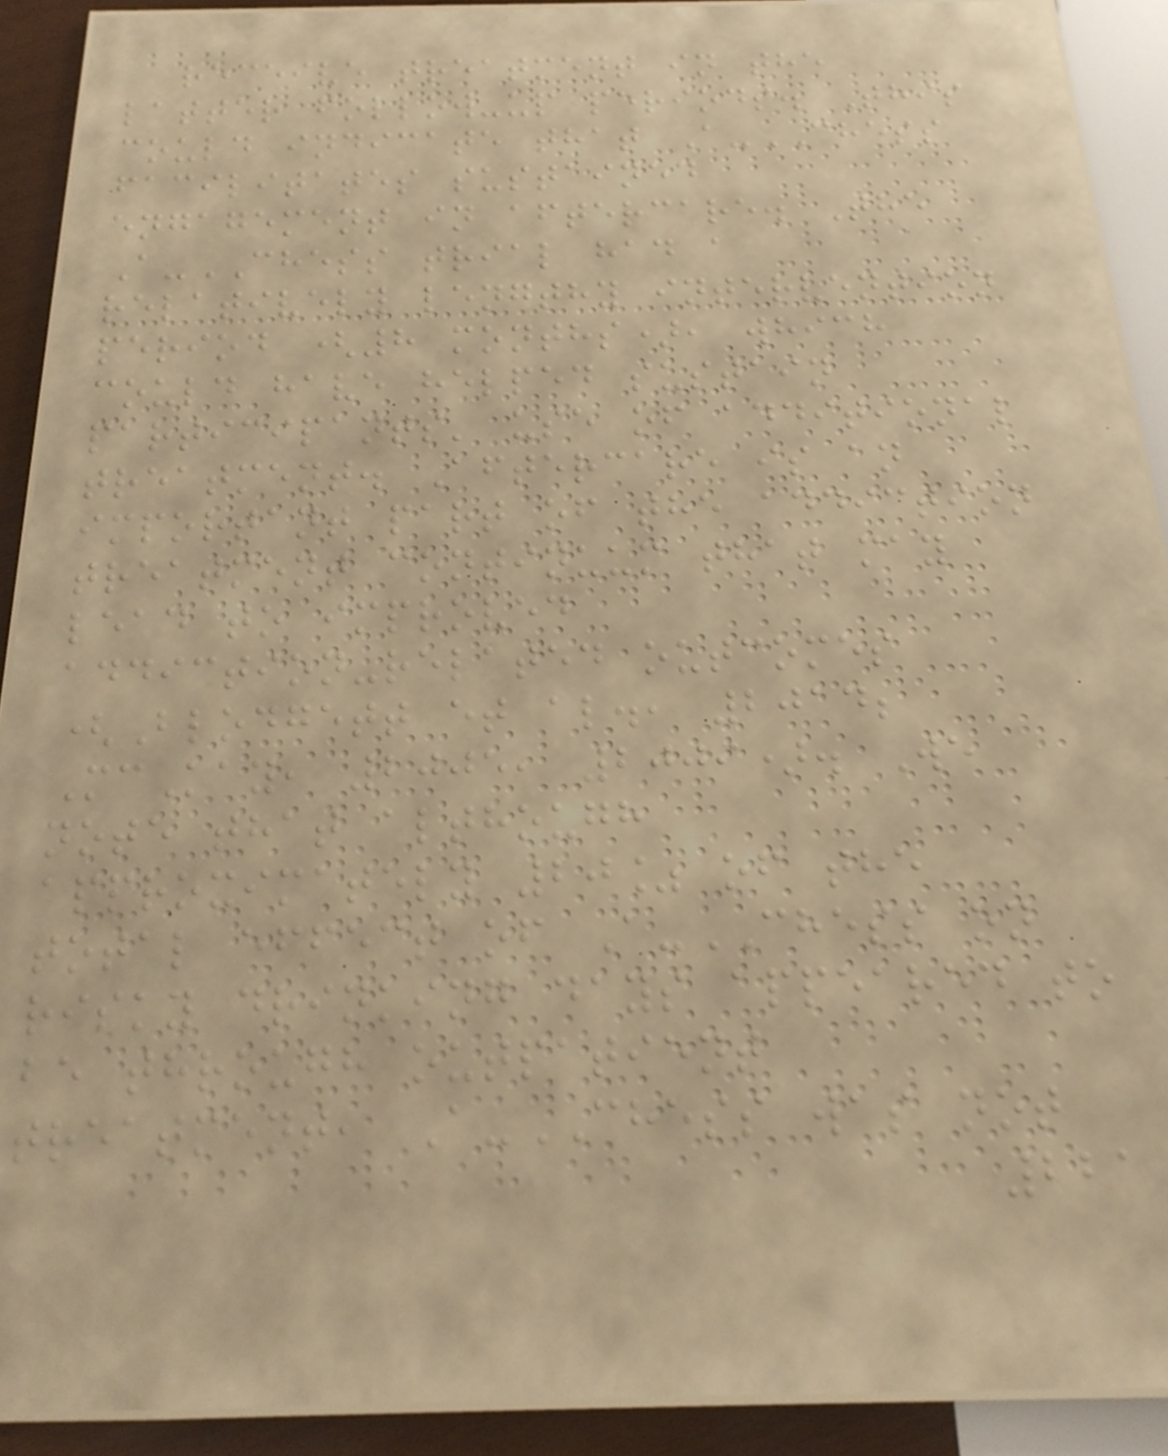receive treatment in the
latter follow-up periods. This
could indicate that A-CHESS
facilitates sustained
engagement in aftercare. The
A-CHESS trial had a
relatively lengthy intervention
period (8 months), which
could have helped sustain
participants' use of additional
treatment. Aftercare is an
important part of the addiction
treatment continuum that may
lead to improved
addiction-related outcomes
(Blodgett et al., 2014;
McKay, 2005, 2009). We
note that although
approximately 20% of the
total effect of A-CHESS on
risky drinking days appeared to
be through outpatient
treatment, A-CHESS was not
221
